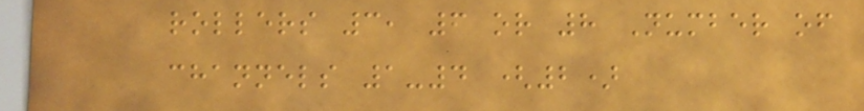rollers 3, 6 or 8 Number of
channels 1-4 (2)
